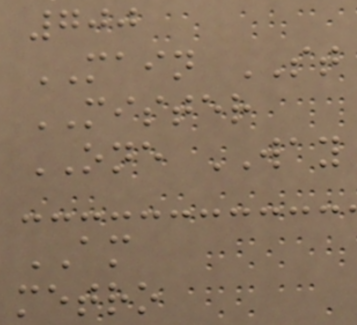700
MAIN ST
MISTER
ONE WAY
AM
metro
